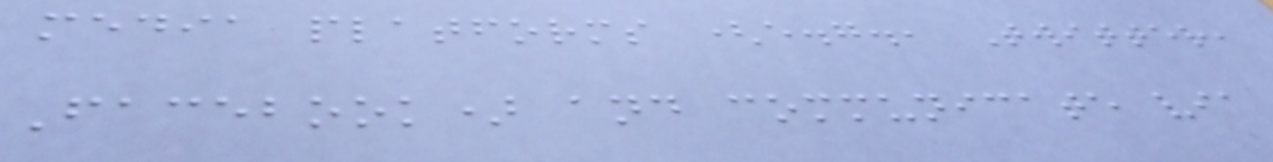media platforms (e.g., Twitter,
Facebook) and communicate via
